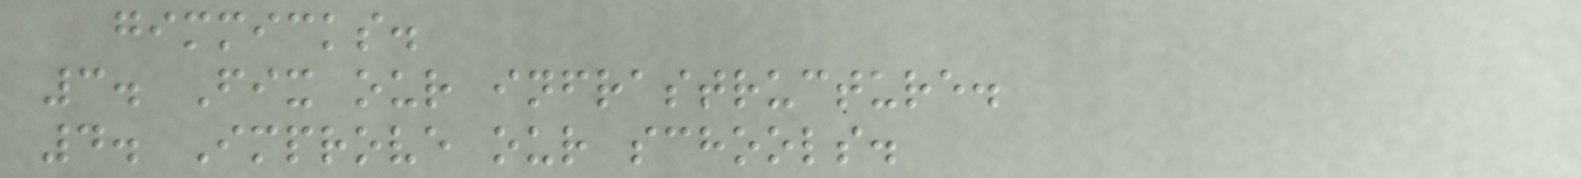gimmicks.
3. Fix our infrastructure.
4. Improve our schools.
